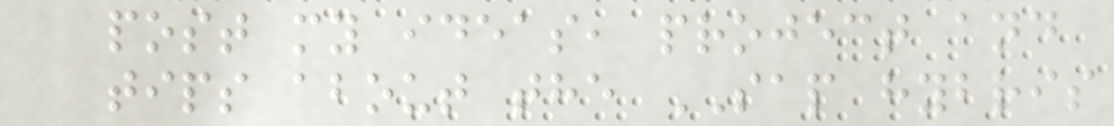post my ideas, project and
tips about the SAP hybris
